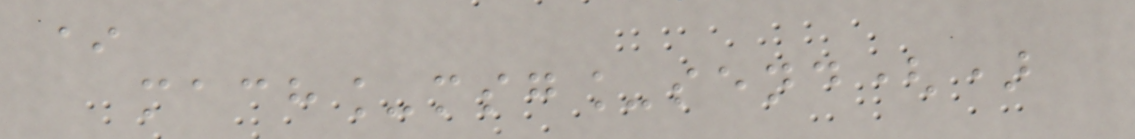*
mach_msg_send()
